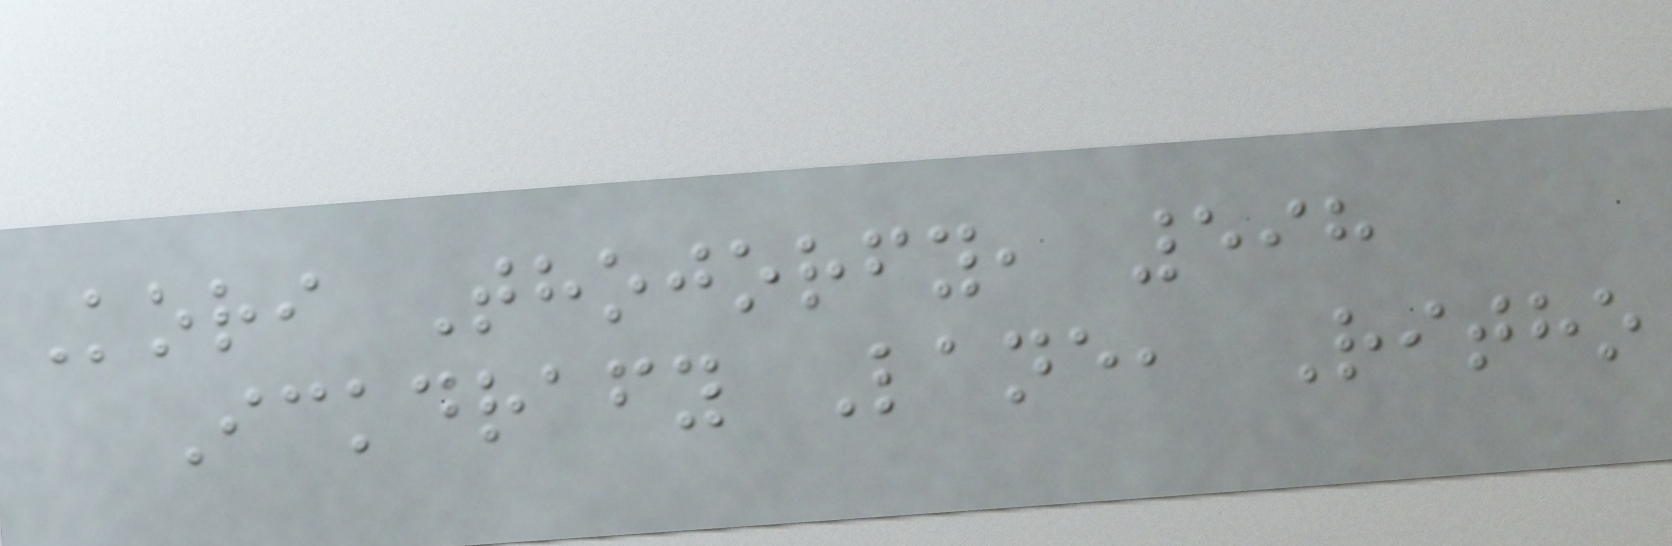Kori Thojorfy, 598
Ickdrafy Lane, Ritho
